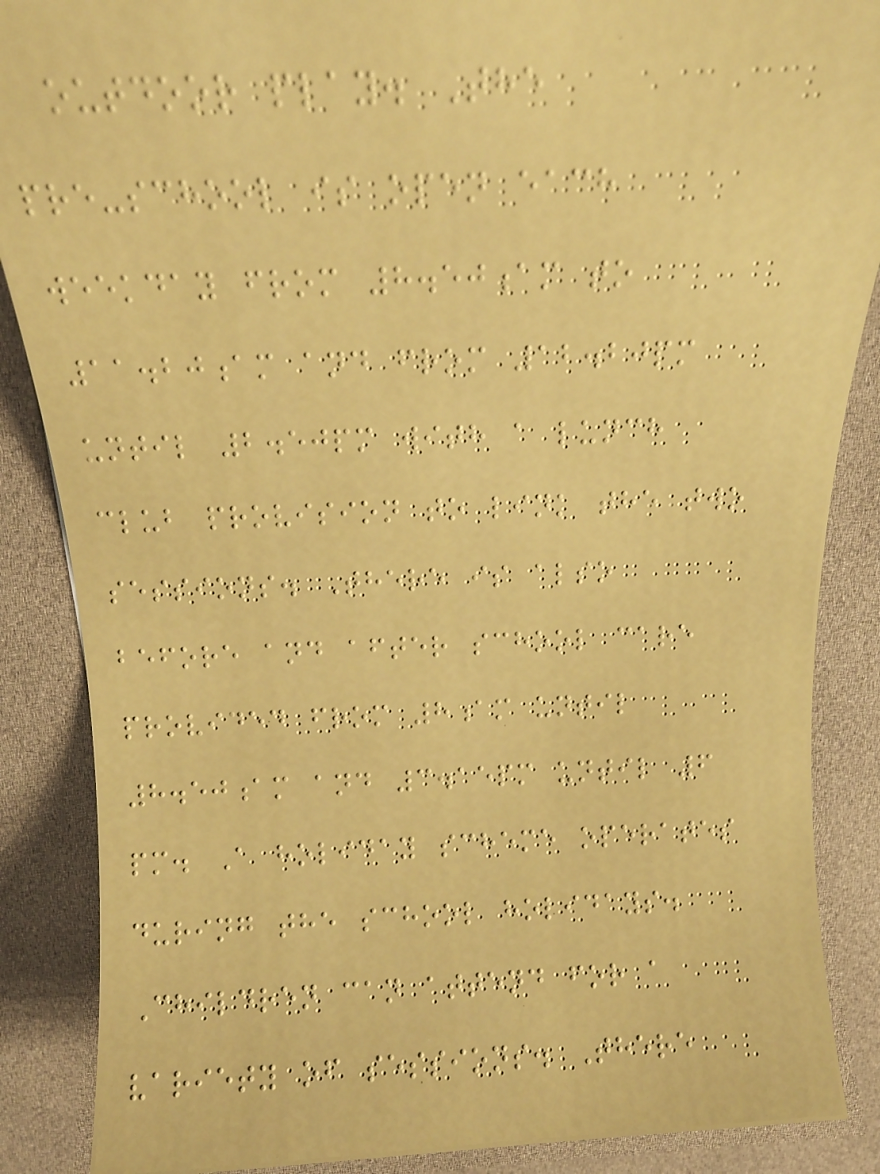outdoor play. The
pre-school is open each
weekday from 8.50am to
11.20am and from 12.20pm
until 2.50pm with a lunch
club provision to link the two
sessions. There is also
before and after school care
provided from 8am until
8.50am and 3.15pm until 6
pm. A holiday scheme operates
during the school holidays.
Children can attend for a
variety of sessions. There
